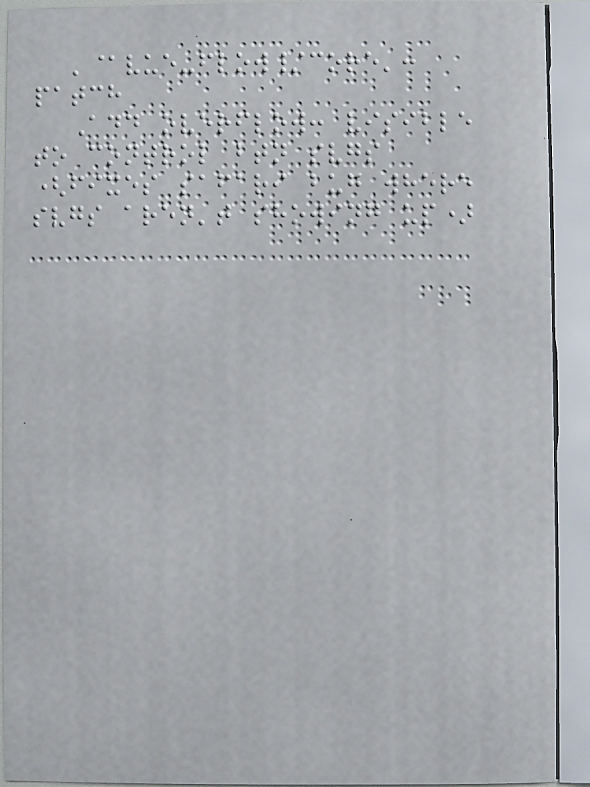'@vue-flow/core':
patch
Add overflow: visible
to control btn svgs
(fixes safari bug where
svgs aren't showing up)
